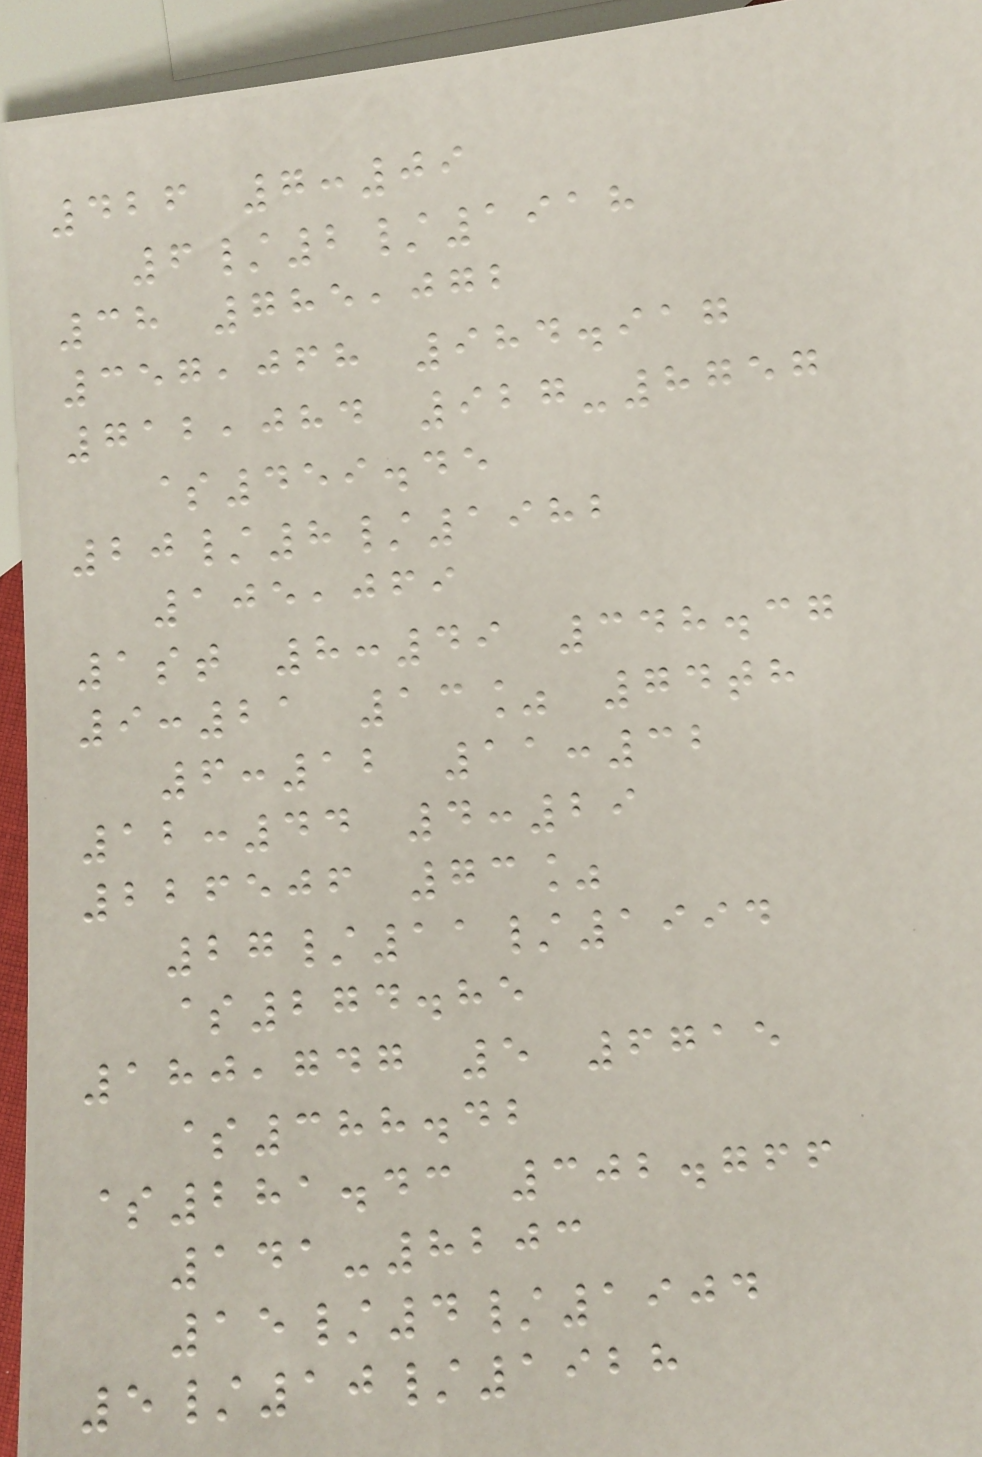426 7:09
6/2/1918
38 785,072
357,068 984.917
712,084 927-8757
$459.45
20/8/1982
105,069
1st 8:49 348.37
9:21 13% 74th
6:12 11:32
12:44 4:29
226506 73%
27/11/1994
$274.85
180,747 5 6715
$388.42
$281.43 302.766
141-8203
15/4/1904
5/10/1928
